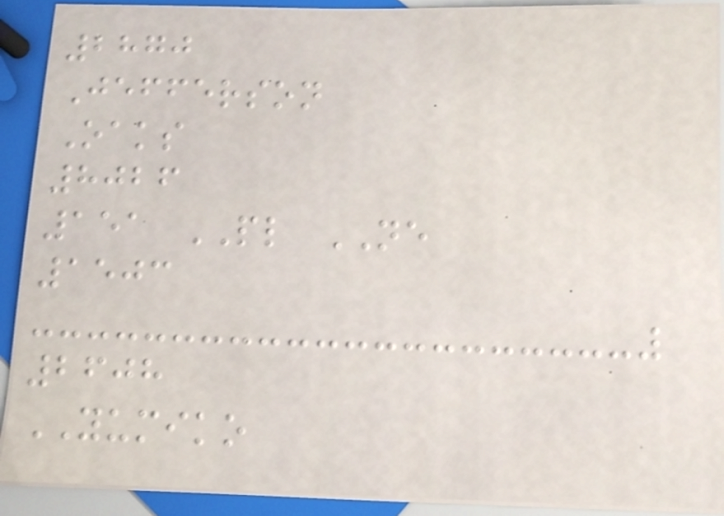2870
Jefferson
Oaks
8026
151 PL NE
1503
2608
YUMIKO
